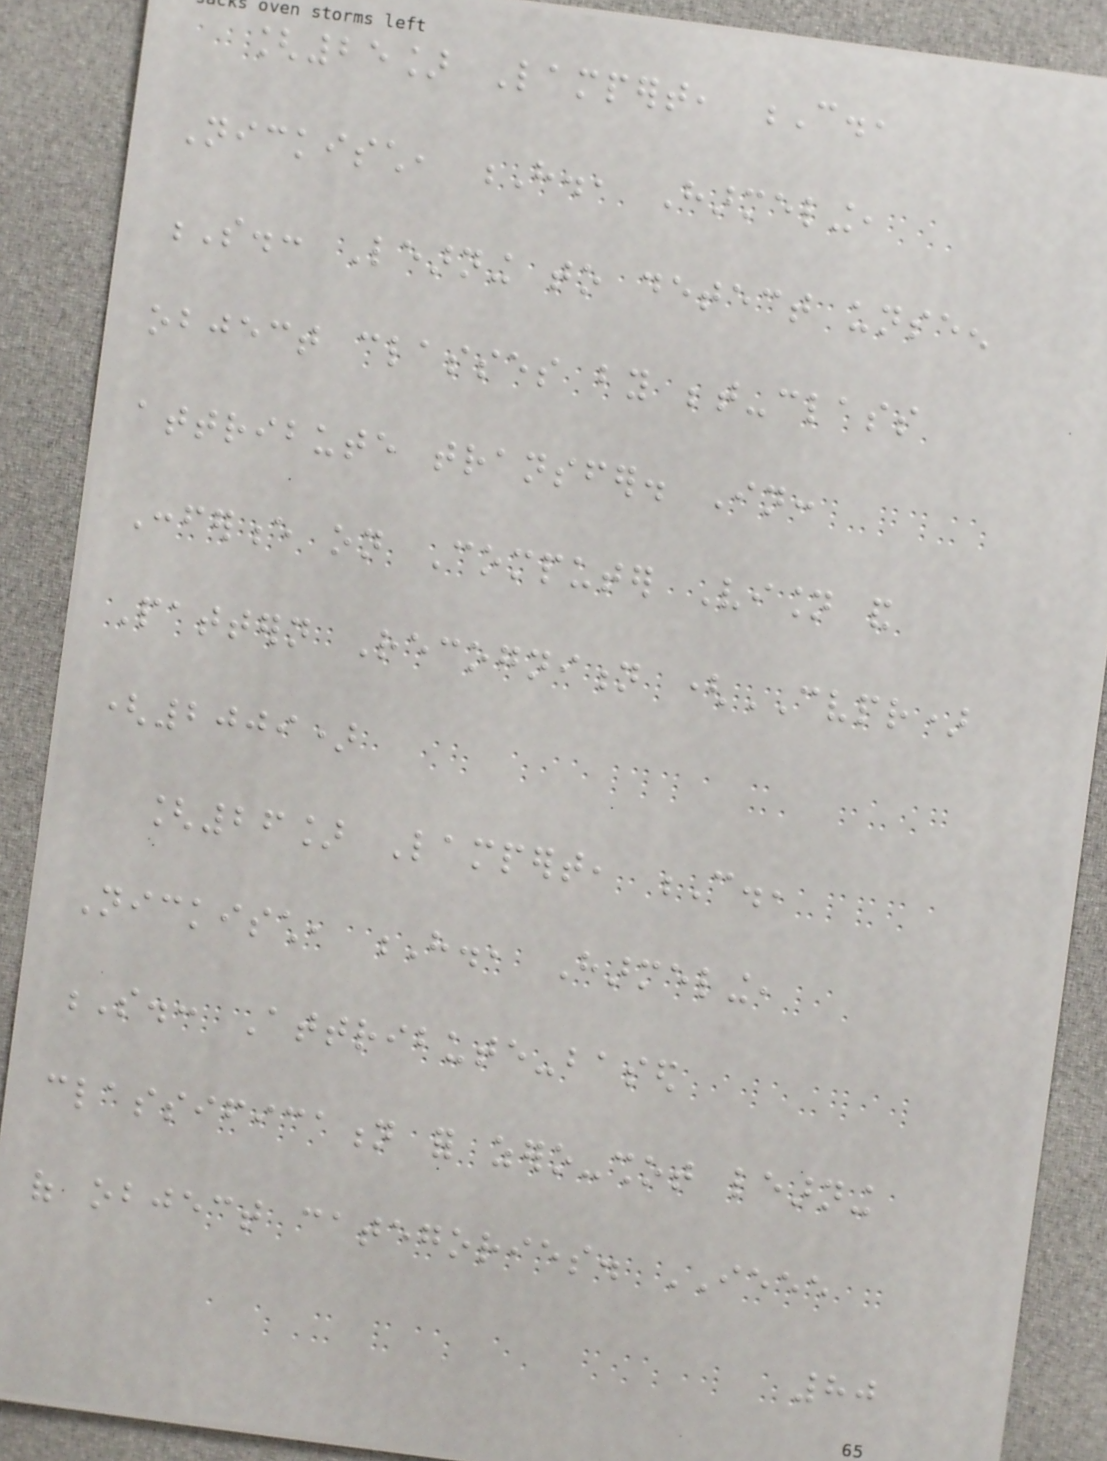[25] Lampert, C.,
Nickisch, H., Harmeling,
S.: Learning to detect unseen
object classes by between-class
attribute transfer. In:
Conference on Computer Vision and
Pattern Recognition (CVPR)
(2009)
[26] Lampert, C.,
Nickisch, H., Harmeling,
S.: Attribute-based
classification for zero-shot learning
of object categories. IEEE
80
